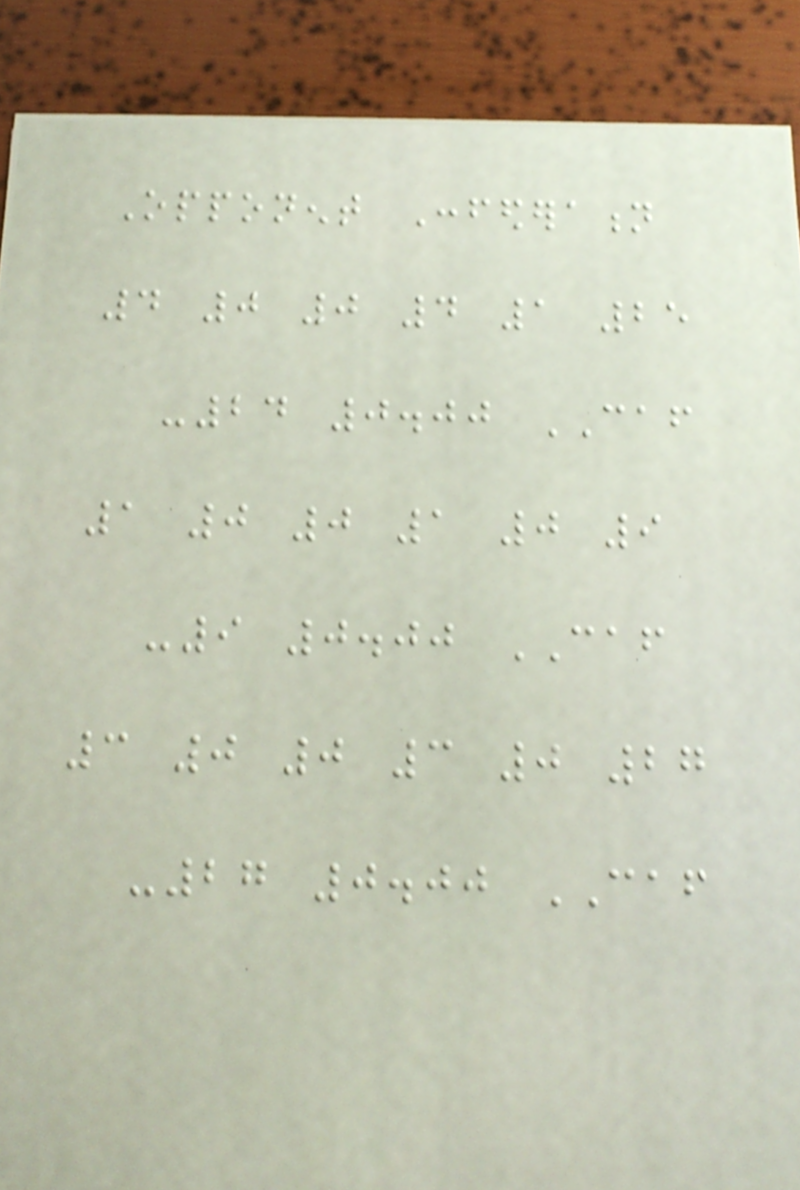Opponent Confederation
4 0 0 4 1 25
-24 0.00 CAF
1 0 0 1 0 9
-9 0.00 CAF
3 0 0 3 0 27
-27 0.00 CAF
